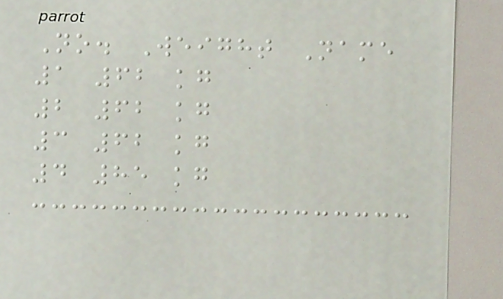No. Weight Name
1 62 kg
2 62 kg
3 62 kg
4 85 kg
